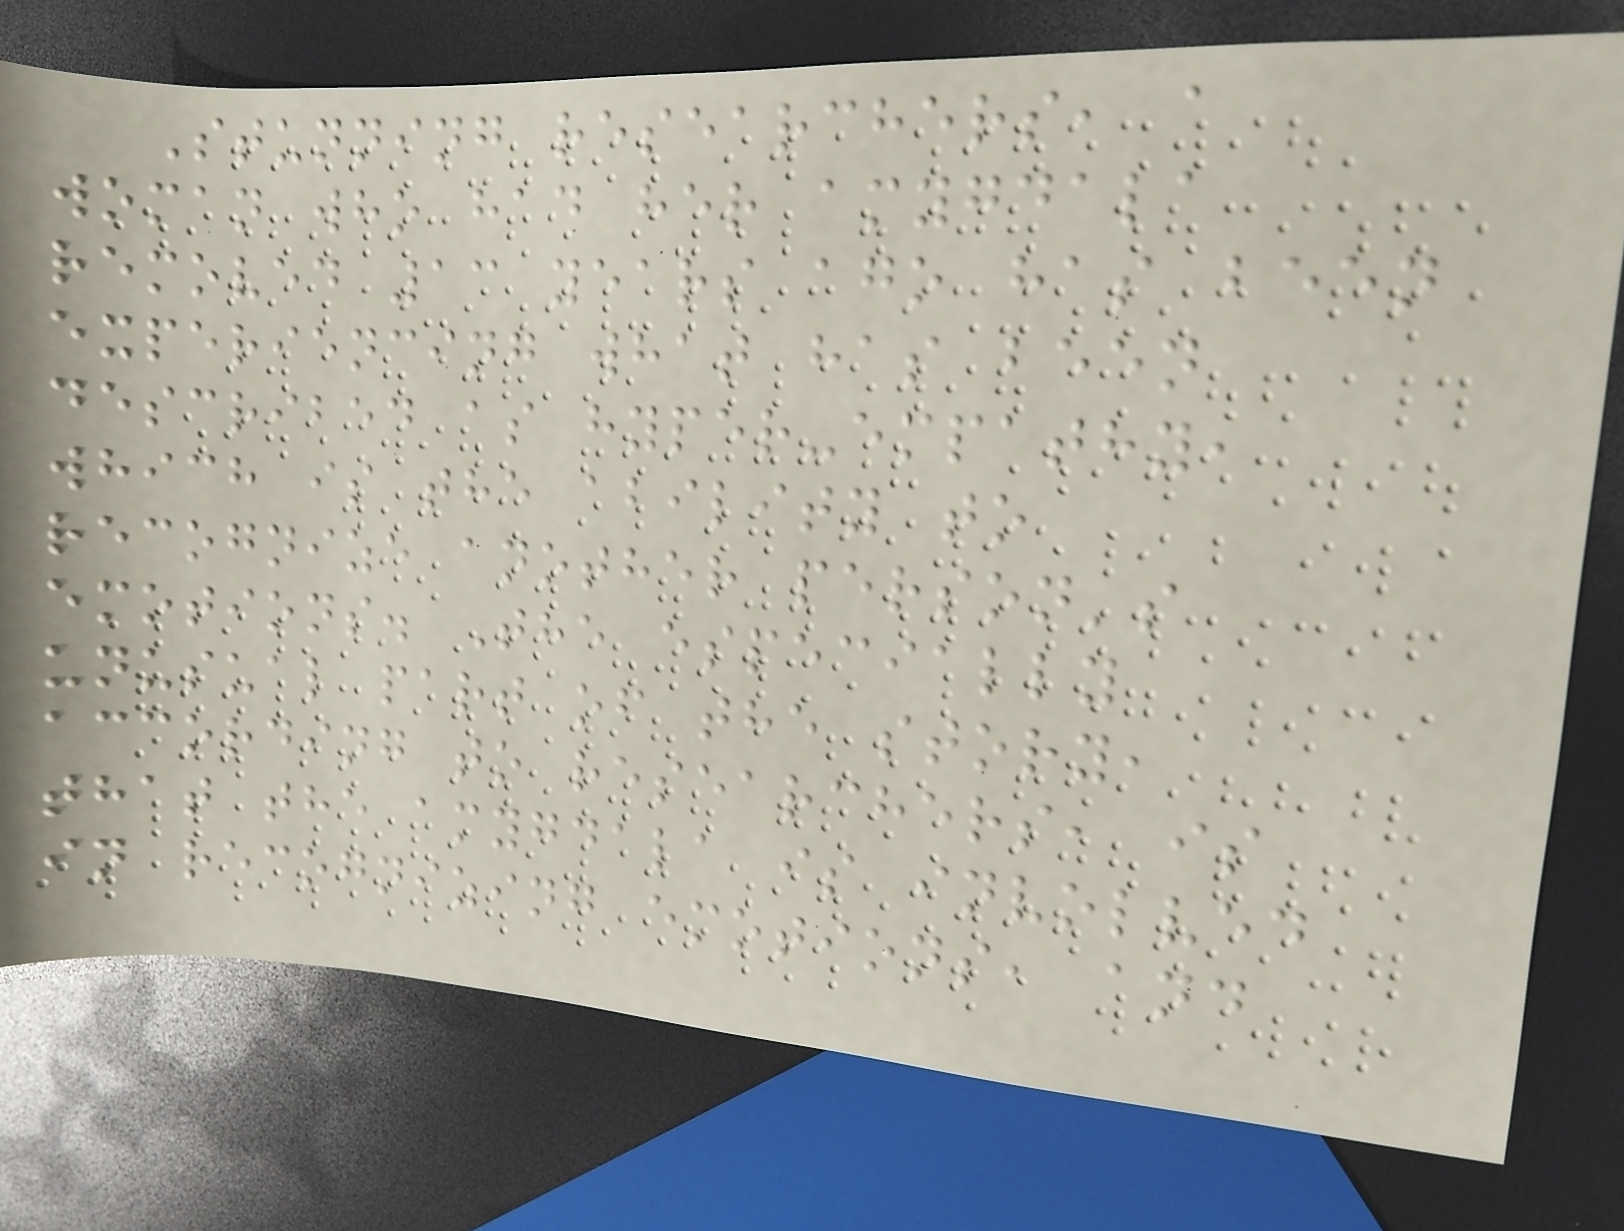Stunning researchers, a
woman who had her amygdala
removed 13 years ago has been
experiencing what has been
described as hyper-empathy,
which is the ability to
recognize another person's
emotions. The especially
unusual part of the story,
according to researchers, is
that the amygdala is involved
in recognizing emotions, and
